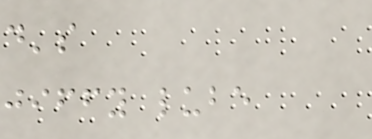d's
jiffy lube
